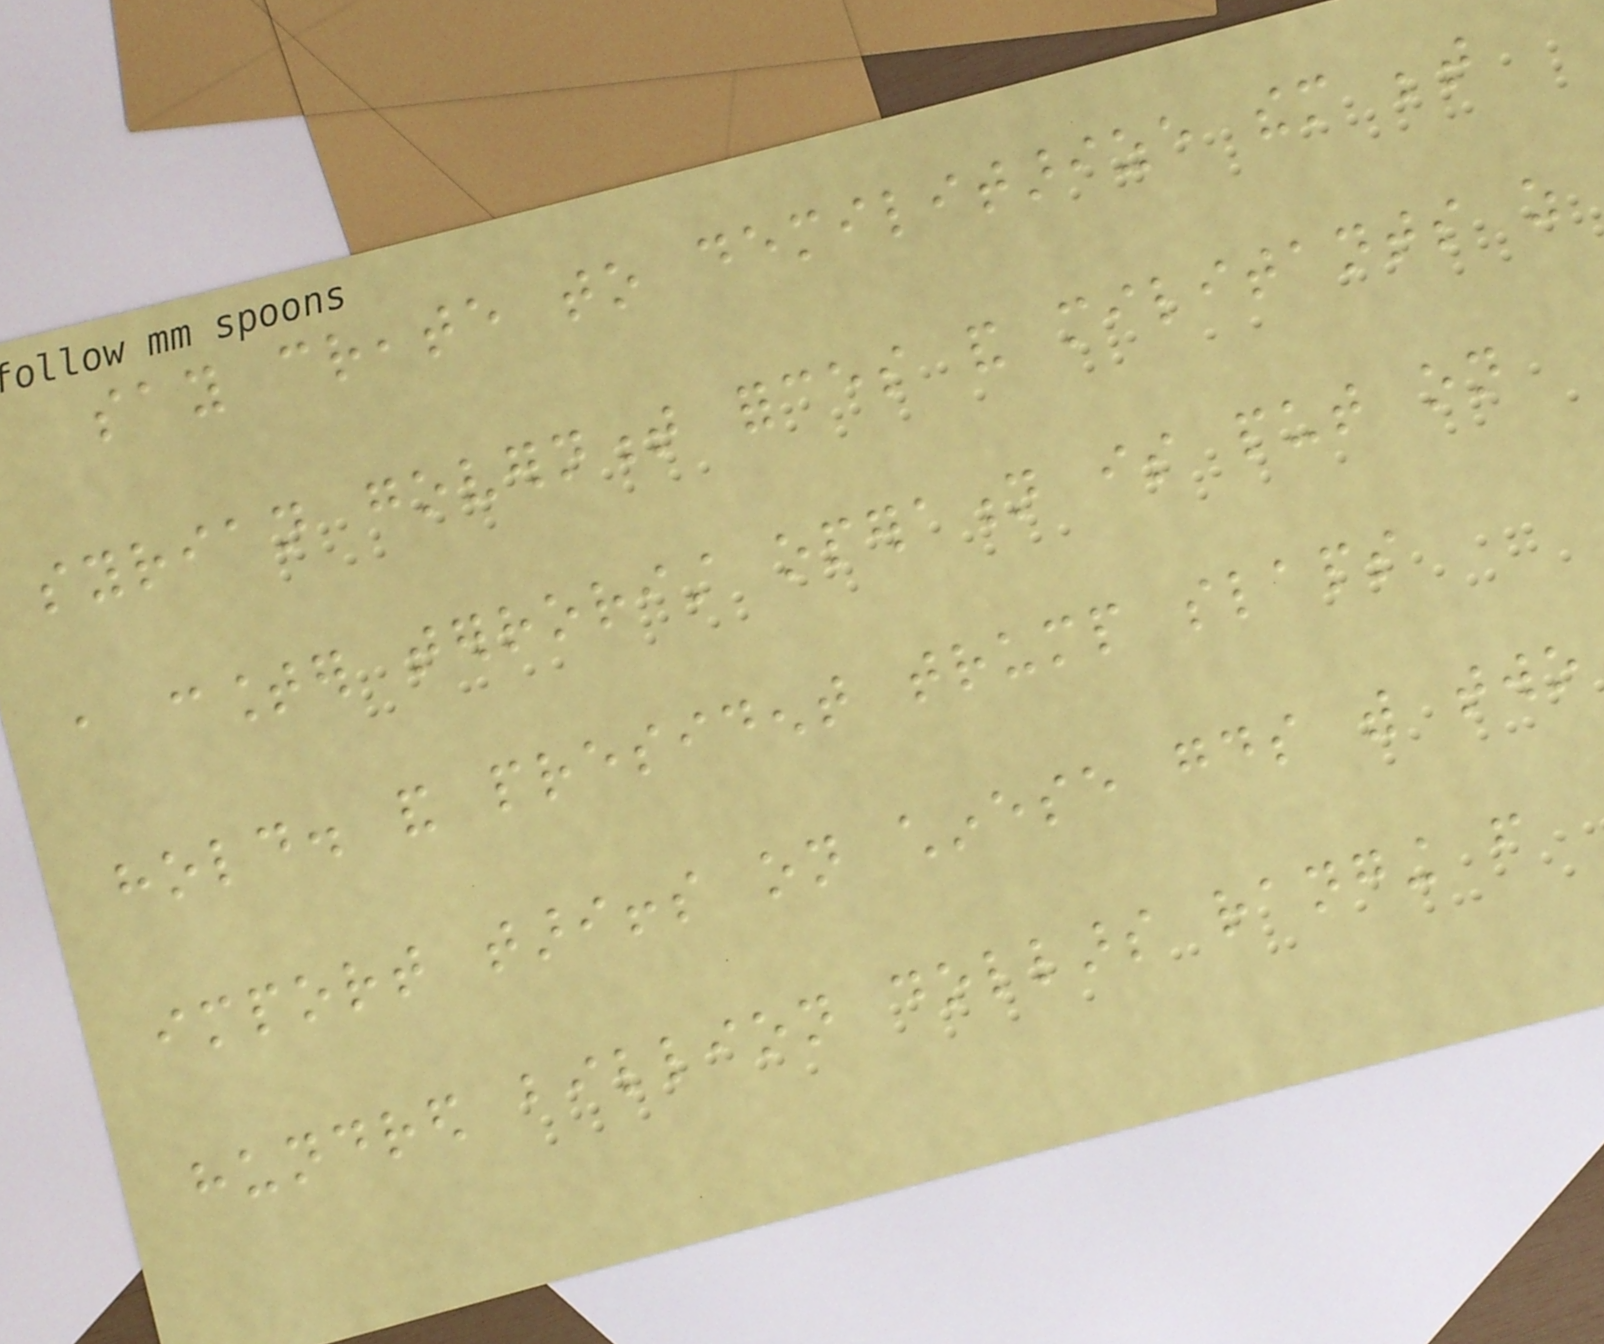say create to demilitarize them between
syrian government forces and militants as
a counter terrorist operation is put on
hold. and president trump slaps
import tariffs on chinese goods with two
hundred billion dollars ranging from
